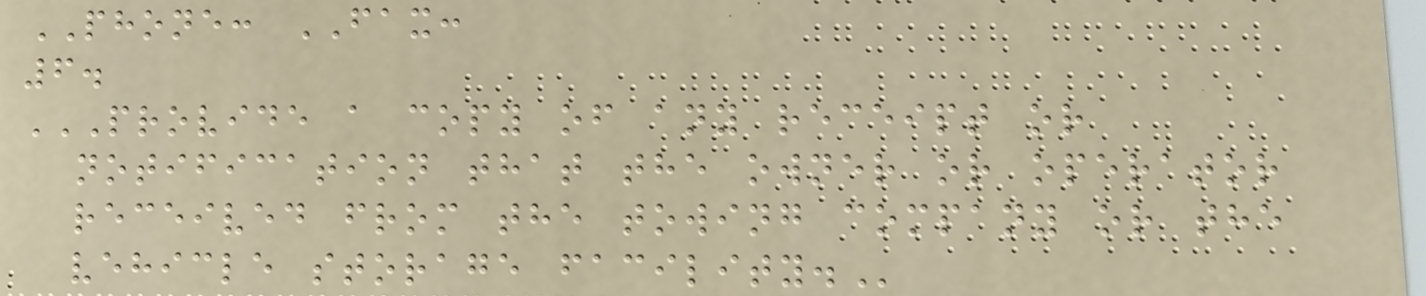PHONE: FAX:
6.
PROVIDE A COPY OF ANY RECEIPT OR
NOTIFICATION THAT THE OWNER OR OPERATOR
RECEIVED FROM THE TOWING COMPANY OR THE
VEHICLE STORAGE FACILITY.
